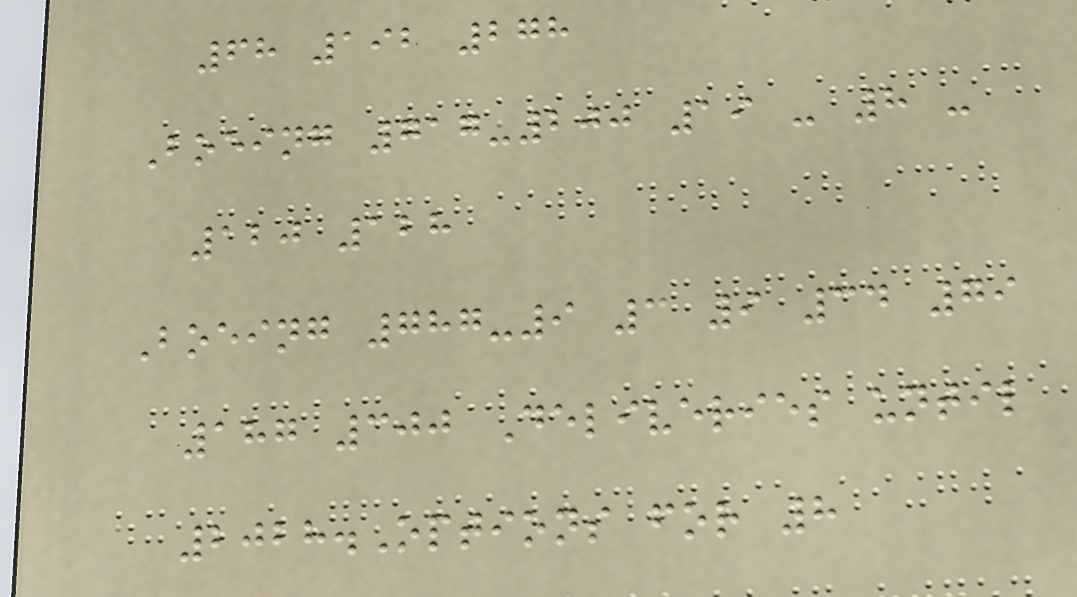68 192 278
Boeing 717-200 19 - 8 -
120 128
Boeing 787-9 3 9 34 79
187 300 Deliveries until
2028.Options for 8
